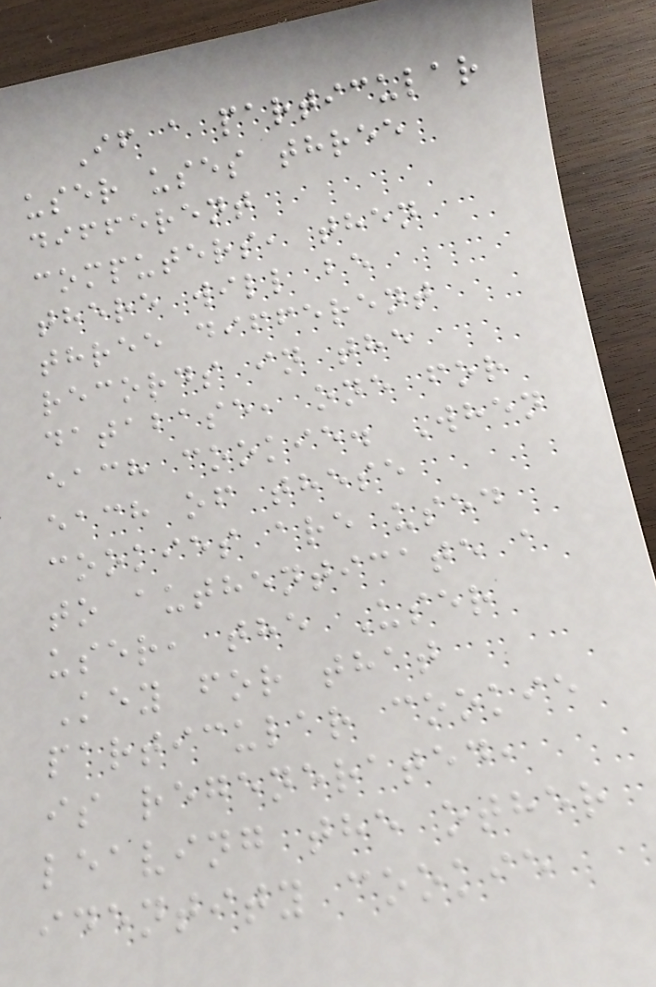If a particular
user uses three
different
computers, then
there will be
three different
records in the
database, one for
each cookie. When
each of these
cookies are used
to authenticate a
user, the User
Key for that
particular cookie
is regenerated,
leaving the other
identity cookie
